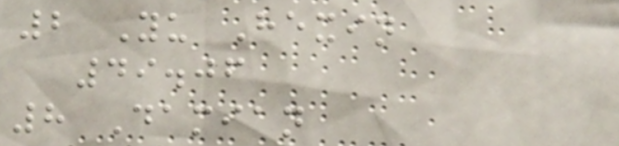2 Yu Hexin
49.06
8 Damian
